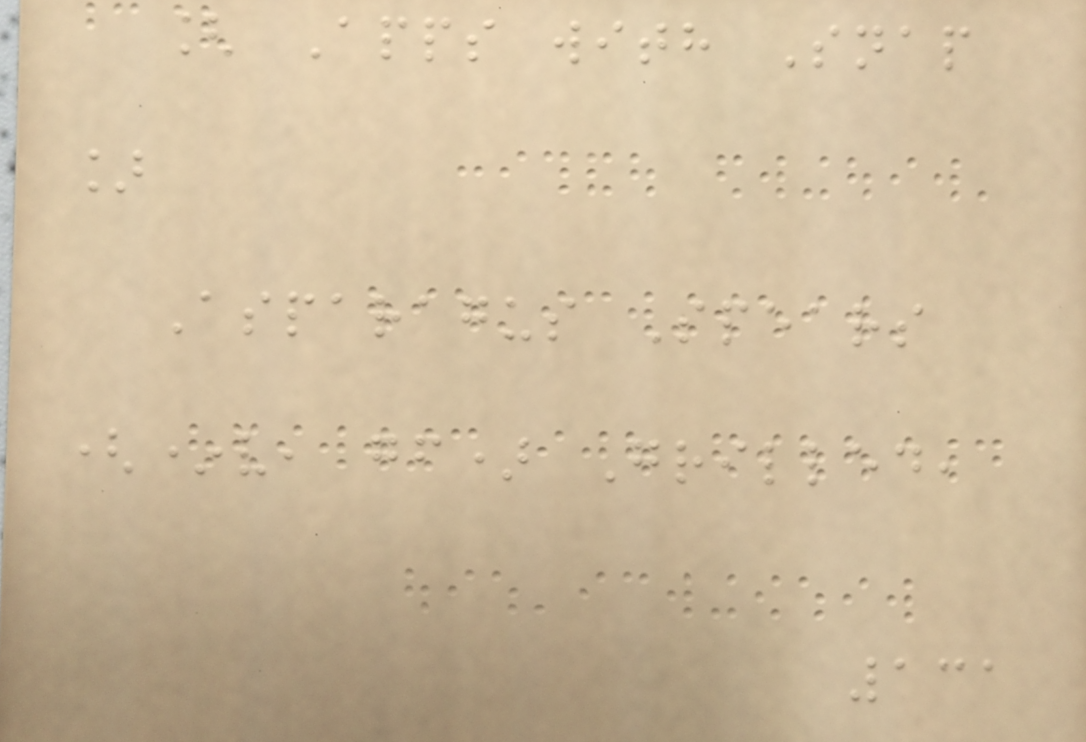[ Apps with Snap
]
Asparagus Spears
(*v, gf) Grilled,
131
